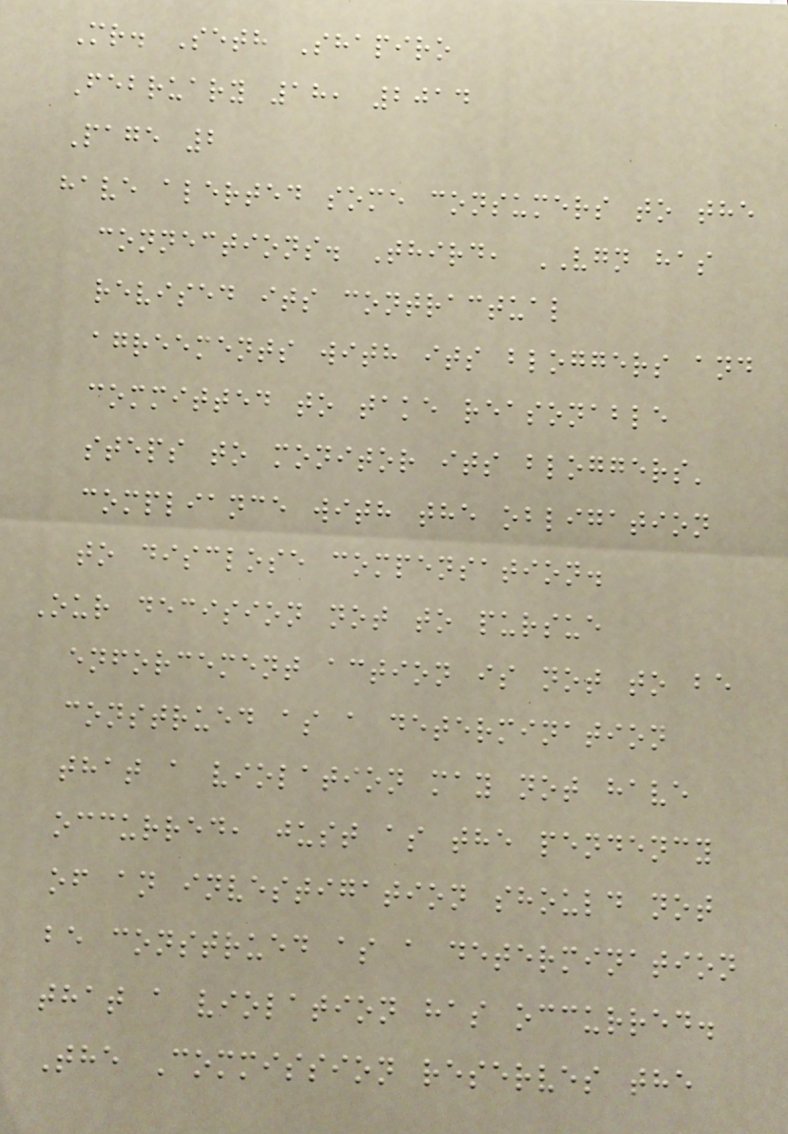Mr. Seth Shapiro
February 18, 2014
Page 2
have alerted some consumers to the
connections. Third, VGN has
revised its contractual
agreements with its bloggers and
committed to take reasonable
steps to monitor its bloggers'
compliance with the obligation
to disclose compensation.
Our decision not to pursue
enforcement action is not to be
construed as a determination
that a violation may not have
occurred, just as the pendency
of an investigation should not
be construed as a determination
that a violation has occurred.
The Commission reserves the
